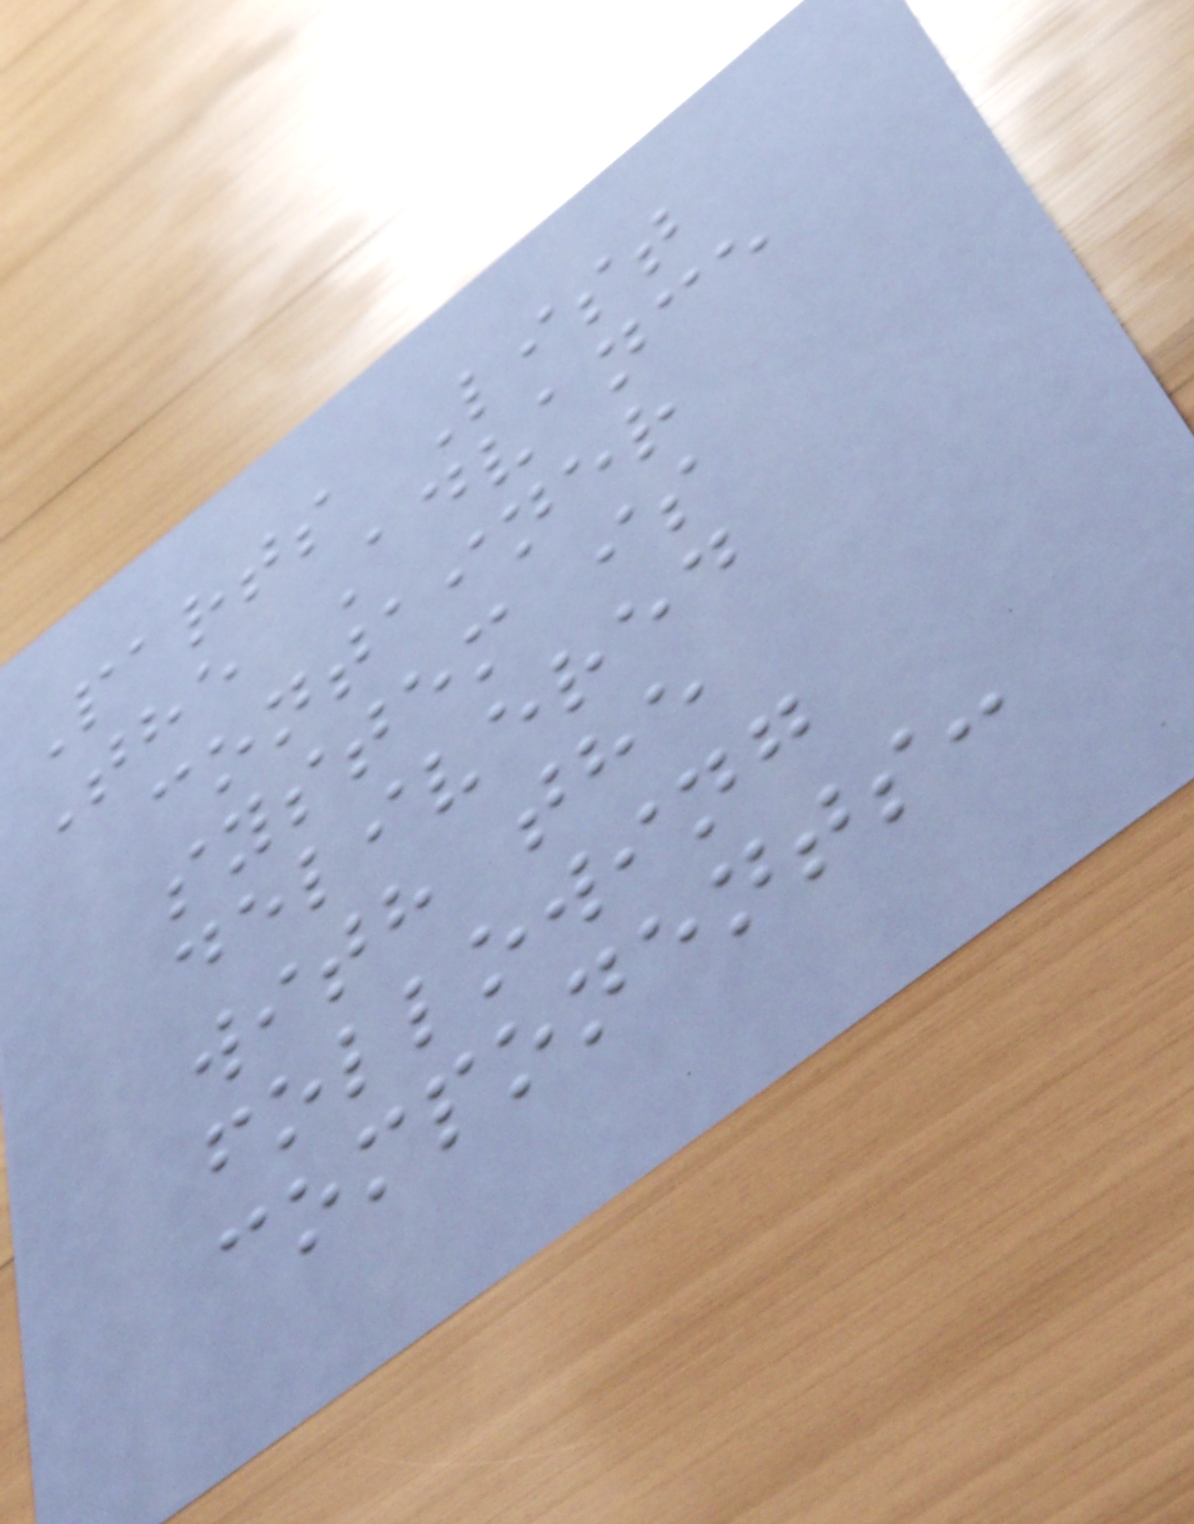Parts List
The Advance
container
system is
delivered
with the
following
components:
